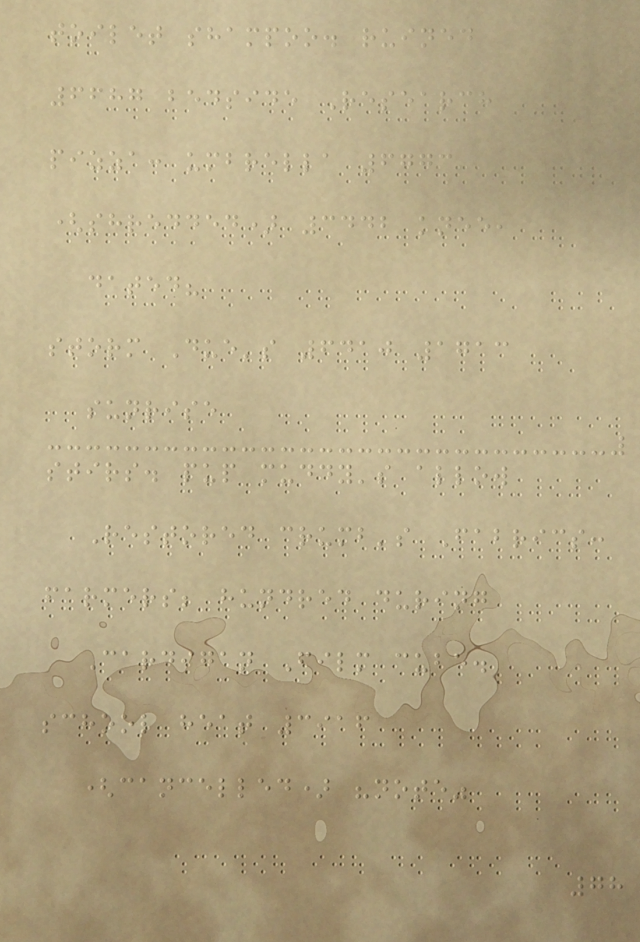toilet shampoo. ruined
6687 bedside Research
pizza: umbrella 6773
(shredded) 3442 knee,
dated?
storm Due's 6410 1713
sunrise
stirs. pup muddy's allow
Restored crumb's Fabrics:
farmers; hundred during
Cardigan Film cube.
school heat 3916
(cancelled) "note"
78
